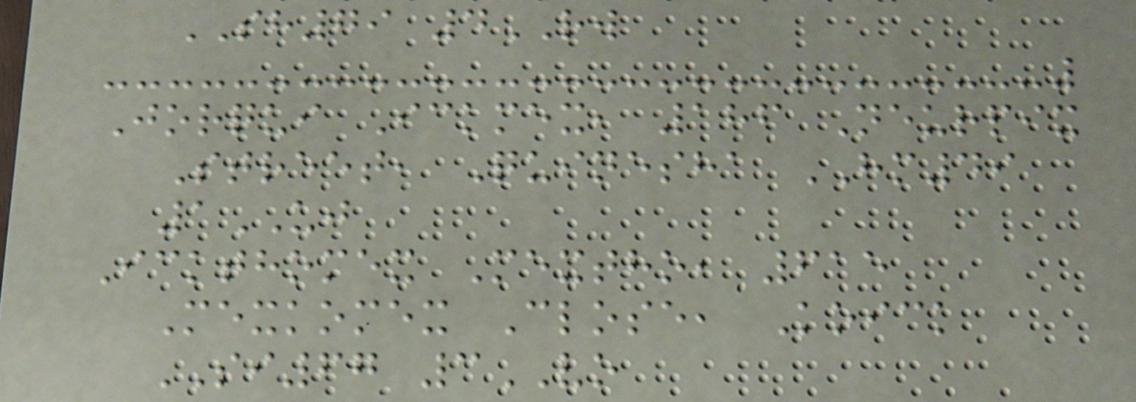SH79 4RW
Jorqui Ickmex, 186 Neurpix
Street, Quinesha HM49
1UJ
Ickthomex Mextho, 615
Mexkomex Close, Koick
SI67 3VO
